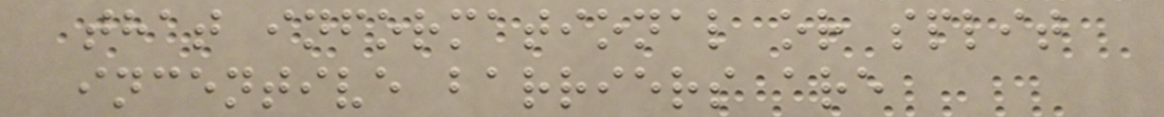that informational or split
incentive barriers are
